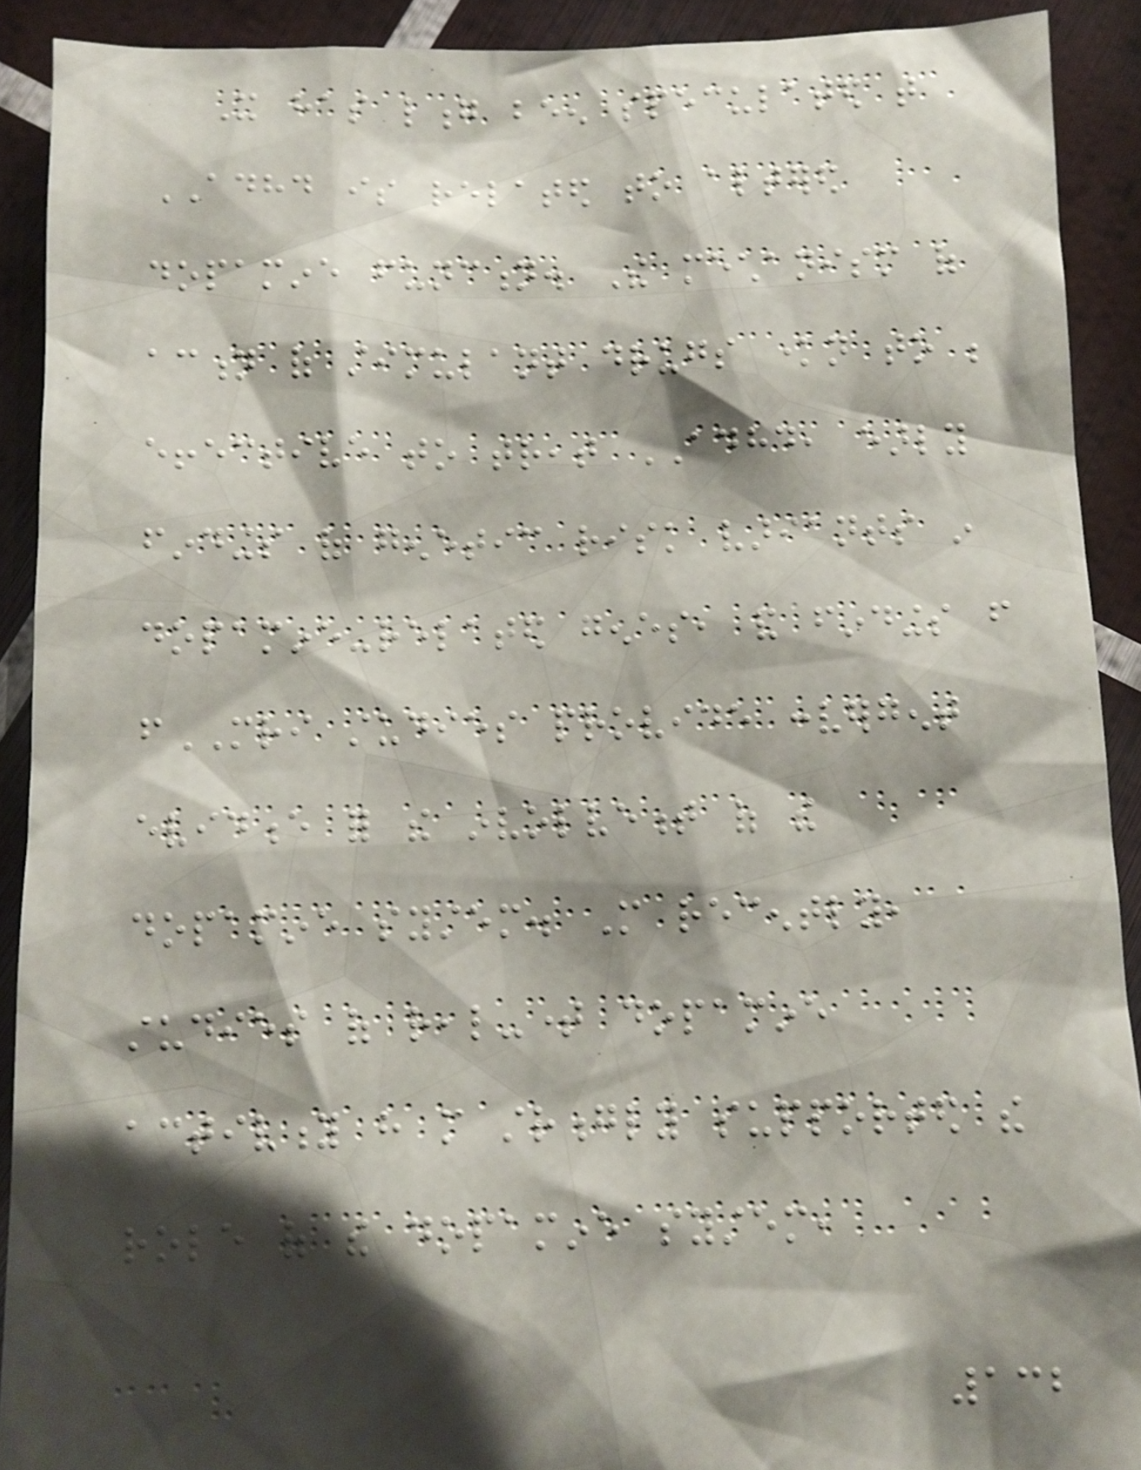It has long been speculated that
ADHD is related to altered
dopamine function. The mechanism of
action of stimulant drugs known to be
effective to treat ADHD, early
findings of genetic risk variants in
dopamine-related genes, and findings from
fMRI studies provide convergent
evidence for the involvement of the
dopamine system. More recently,
studies of real-time dopamine
activity have more strongly supported the
role of the dopamine system,
132
